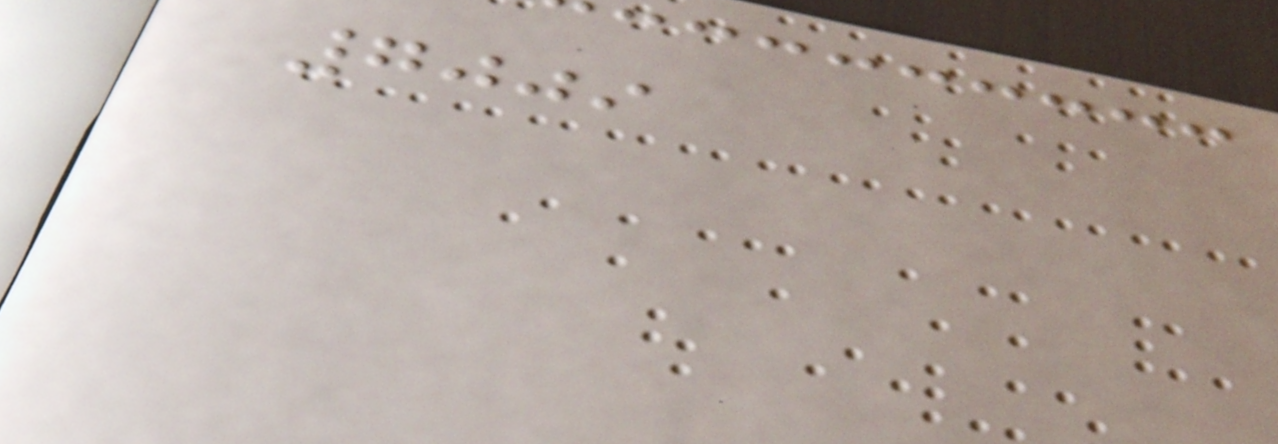7009
